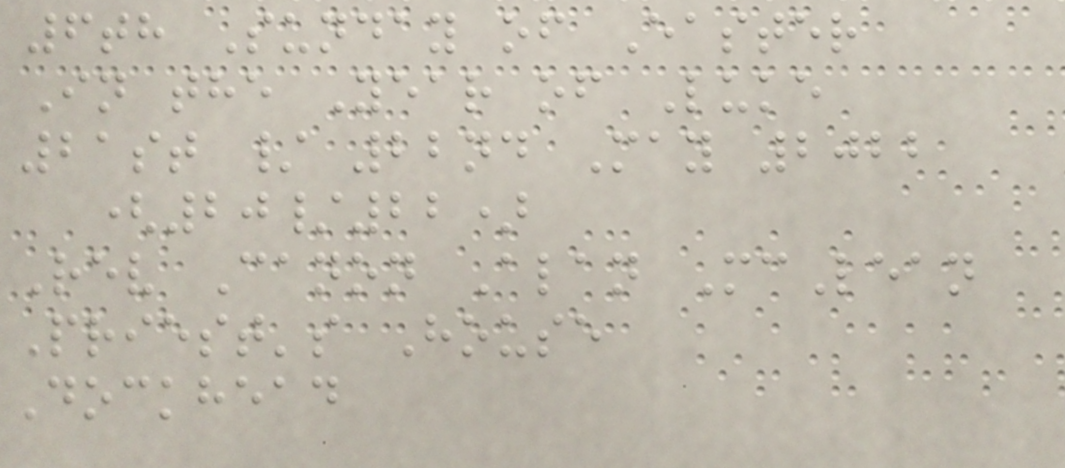6th Sunday of Easter
In the Year of Luke
21st / 22nd May 2022
(20/22)
Rev Canon Alan McLean
Priest's House
Dockhead
